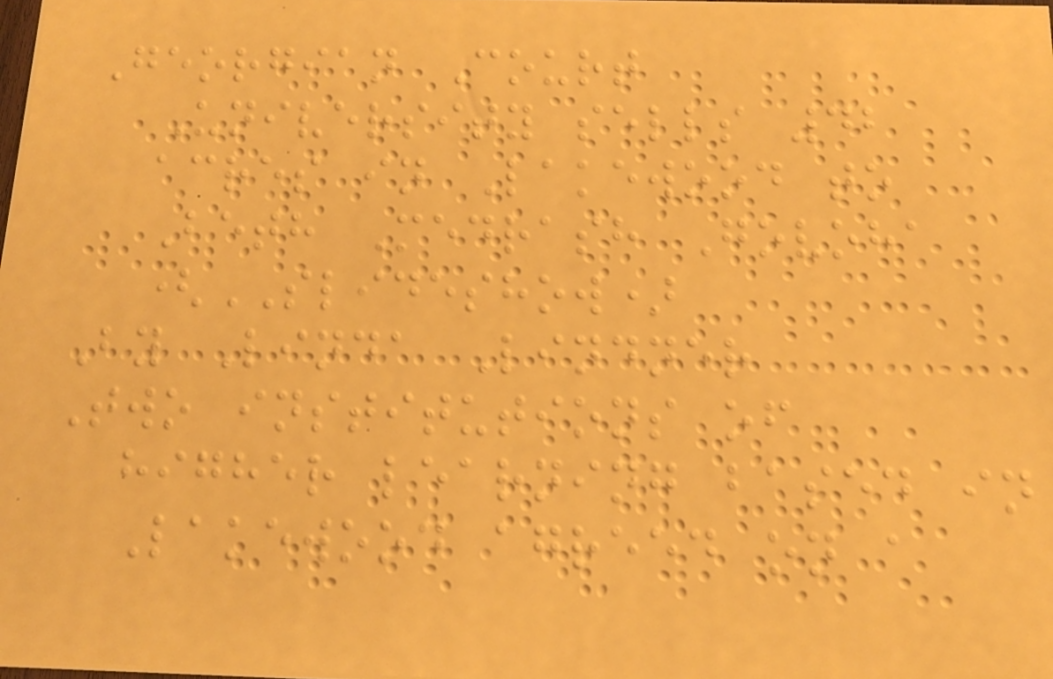Georgian Court
University sells 42
acres in Lakewood to
Beth Medrash Govoha
(SLIDESHOW)
By Linda Lindner
Two institutions of
higher learning based in
Lakewood agreed on a
